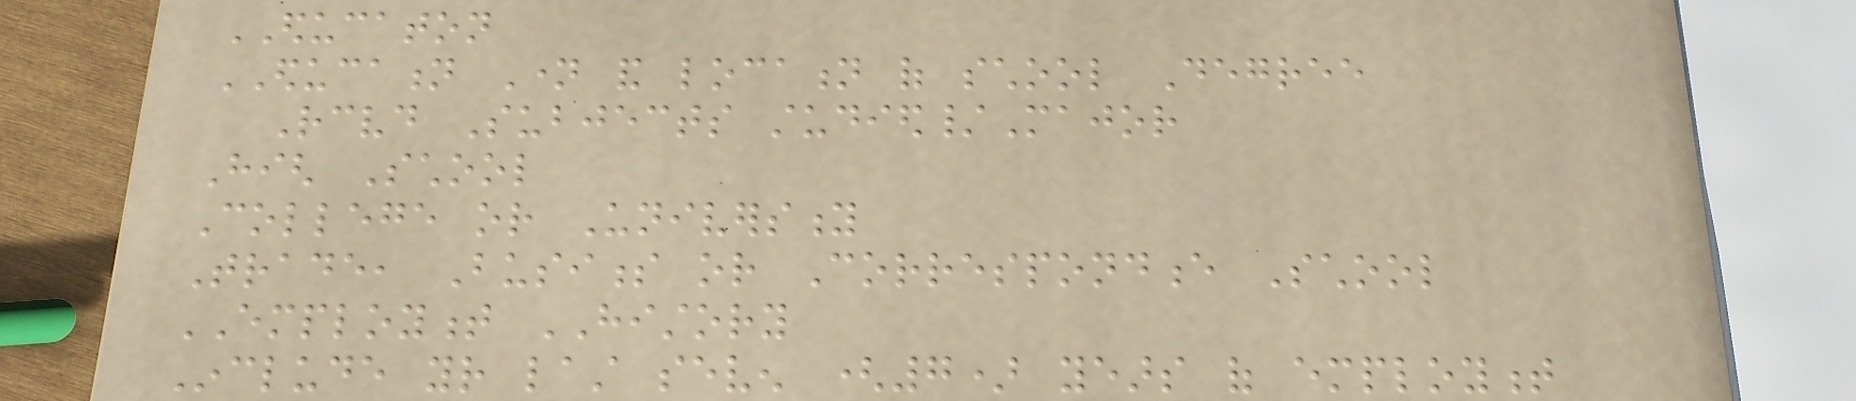EDUCATON
EDUCATION Name and location of school Degree
Received Subjects studied/Major
High School
College or University
Trade, Business or Correspondence School
EMPLOYMENT HISTORY
Include your last seven (7) years of employment
